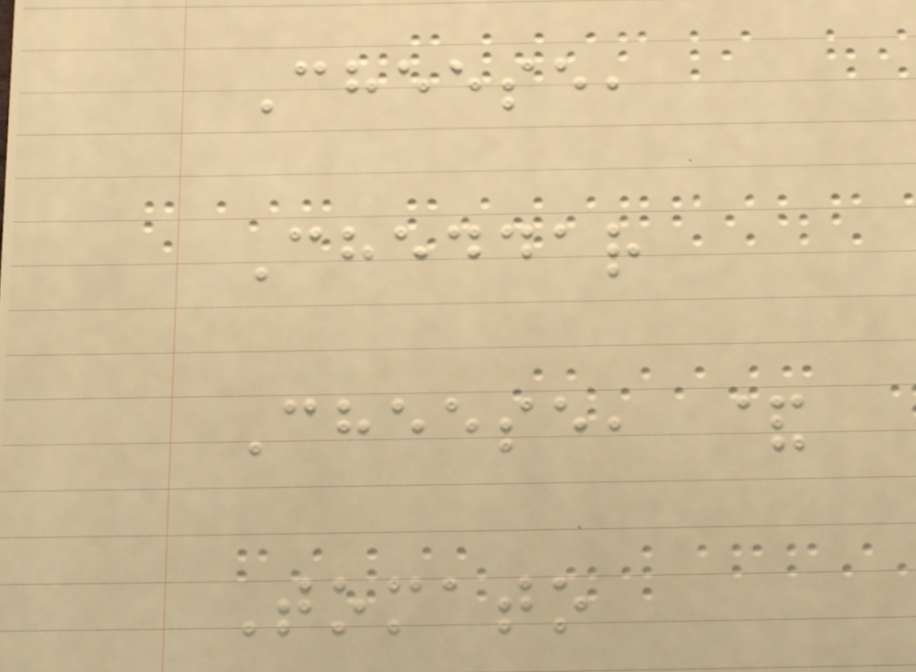Cheese,
Cheddar
Cheese, &
Tomato
